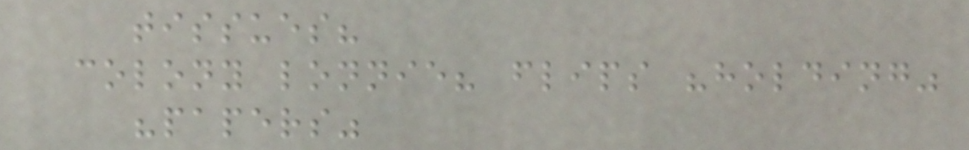tissues?
colony lonnie? flips "holding"
"papers"
